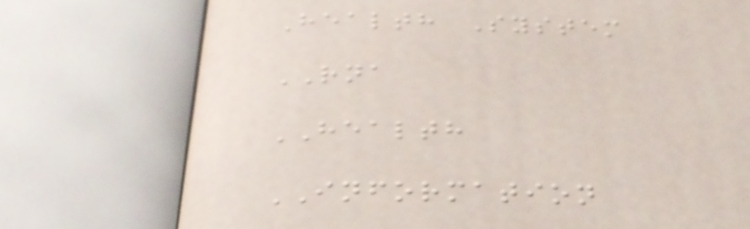Health System
RNA
HEALTH
INFORMATION
